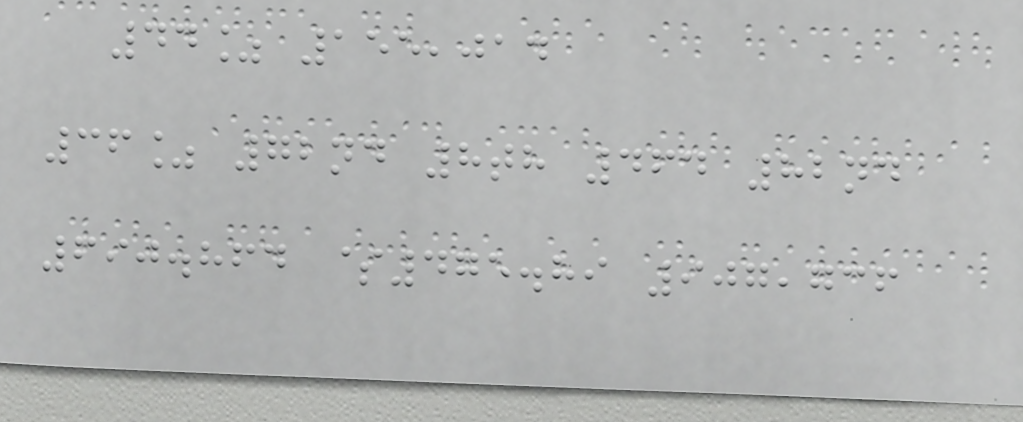44% 155,014
36% 72nd 8th 464 82nd
690.864 $475.89 907,736
